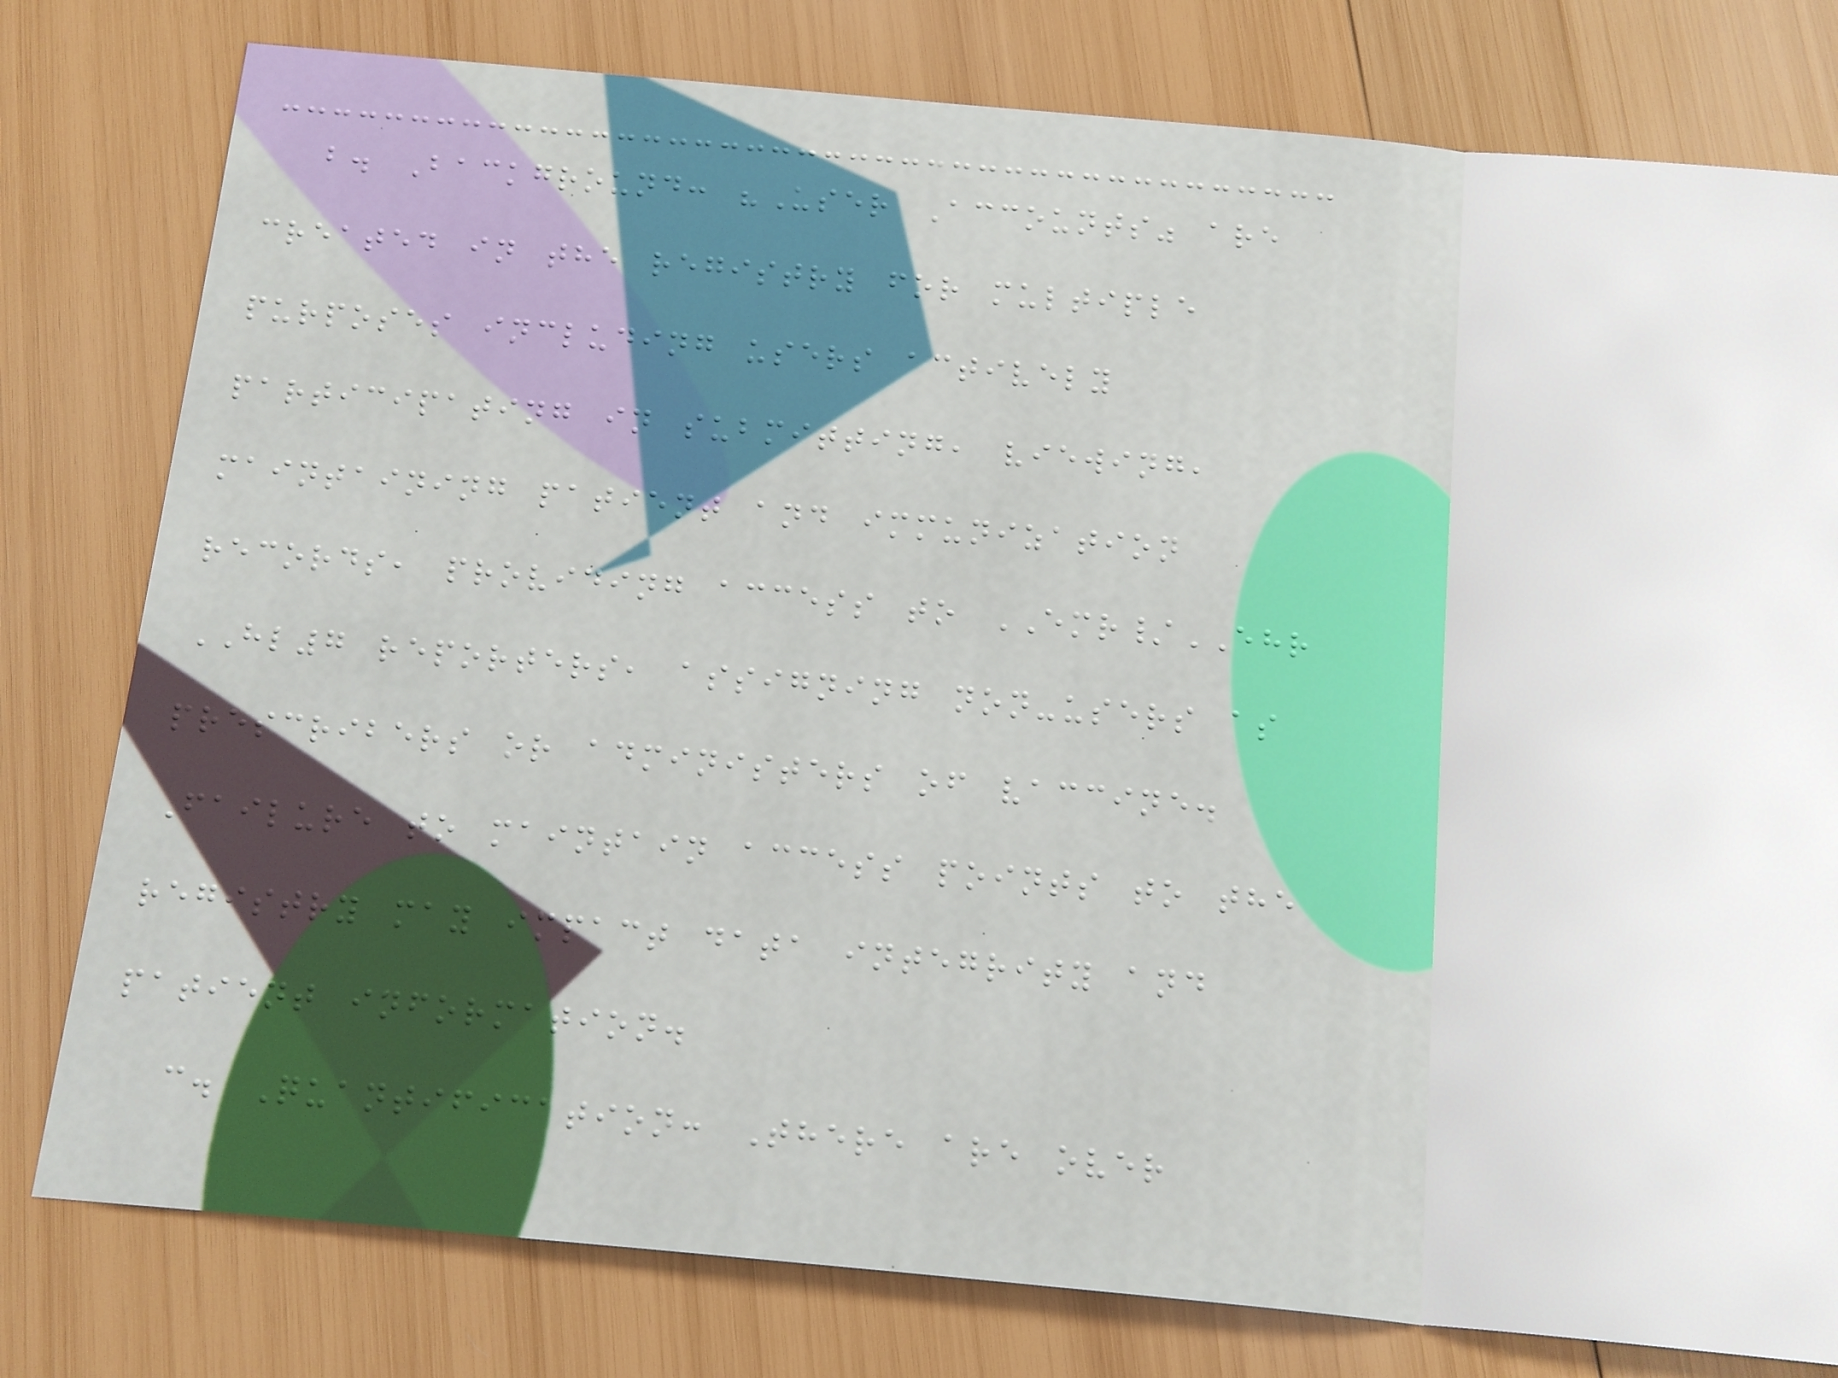b. Background: "User Accounts" are
created in the registry for multiple
purposes including users actively
participating in submitting, viewing,
maintaining patient and immunization
records, providing access to EMR/EHR
HL7 reporters, assigning non-users as
prescribers or administers of vaccine.
Failure to maintain access points to the
registry may impact data integrity and
patient information.
c. Quantification: There are over
